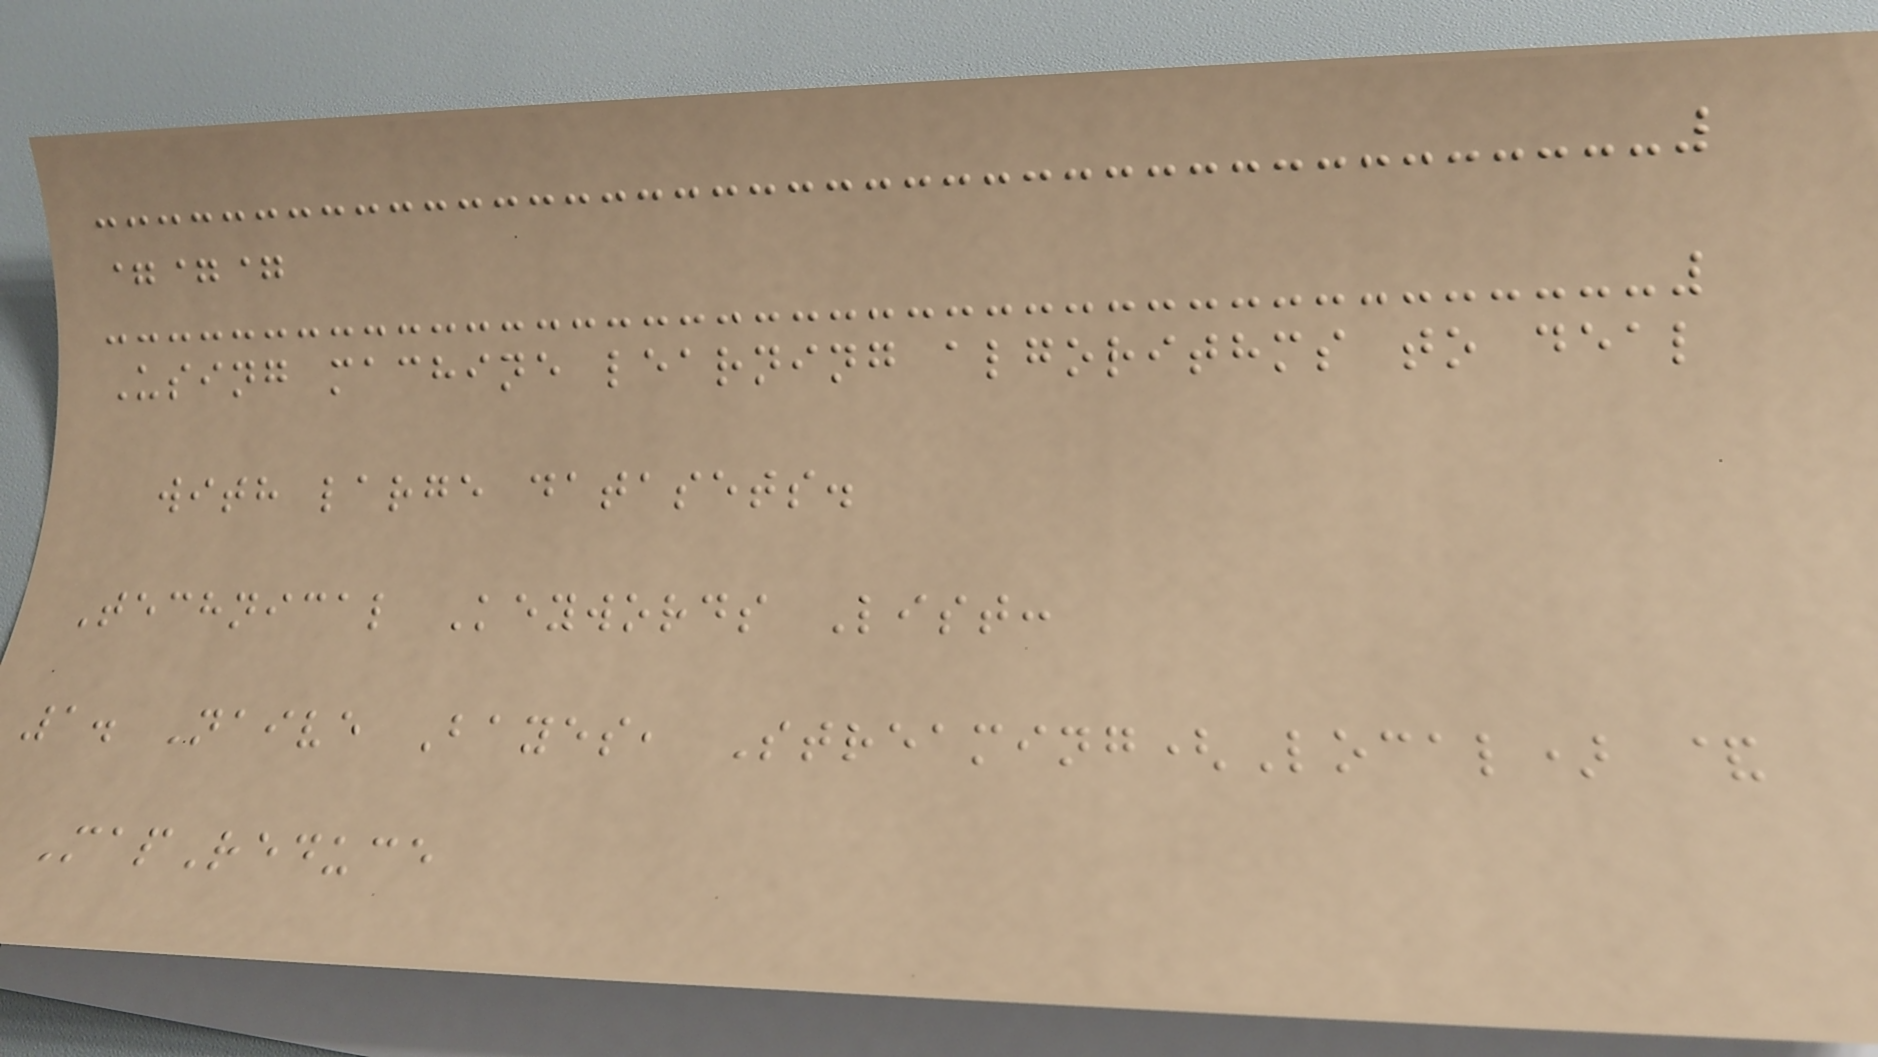===
Using machine learning algorithms to deal
with large datasets.
Technical Keywords List:
1. Naive Bayes, Streaming(Local) &
MapReduce
